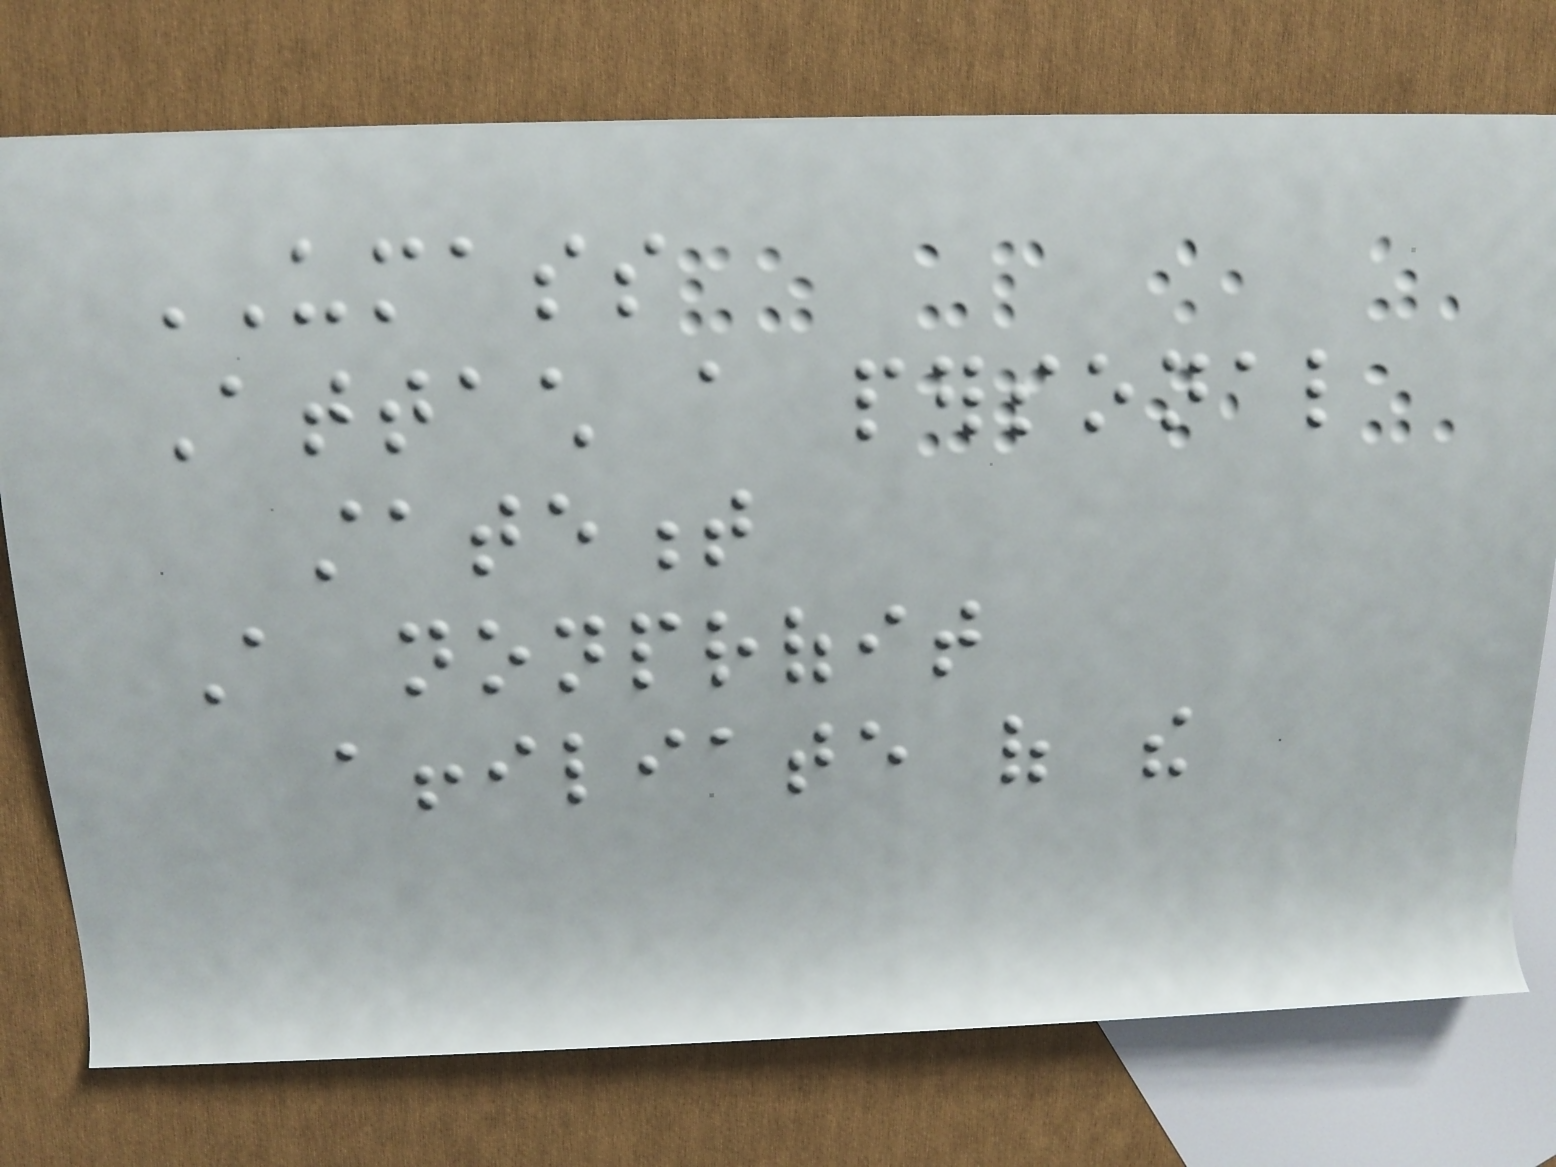UMASS
Attach a personal
statement
A nonprofit
affiliate of the
